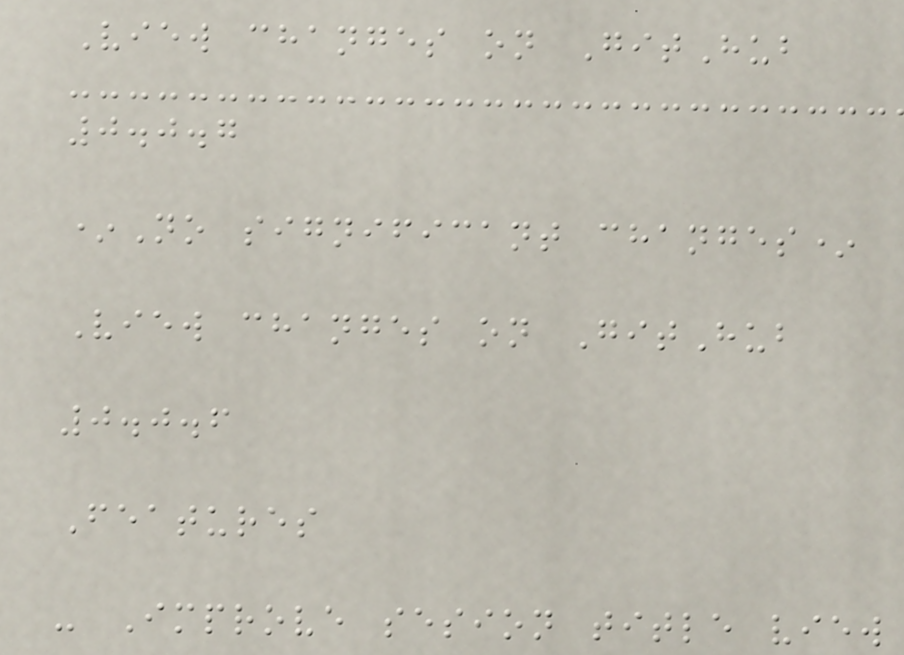View changes on GitHub
0.0.7
*No significant changes*
View changes on GitHub
0.0.6
Features
- Improve sesion title view
